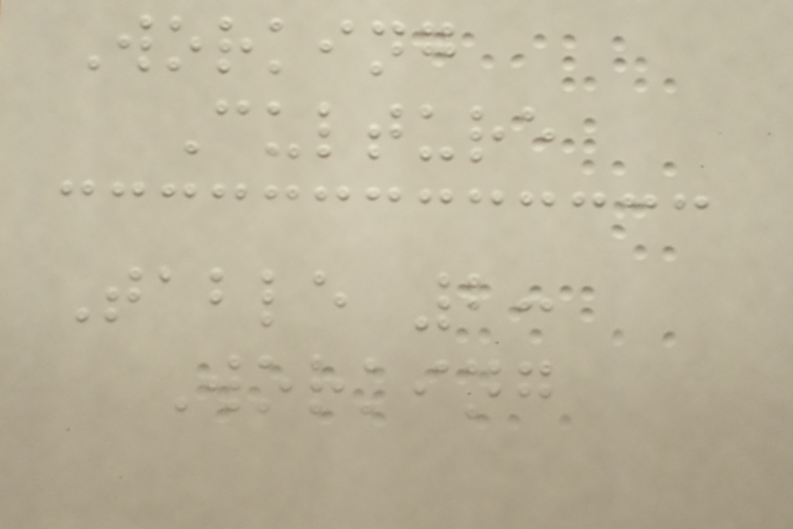Working
Culture
Table 2:
Working
